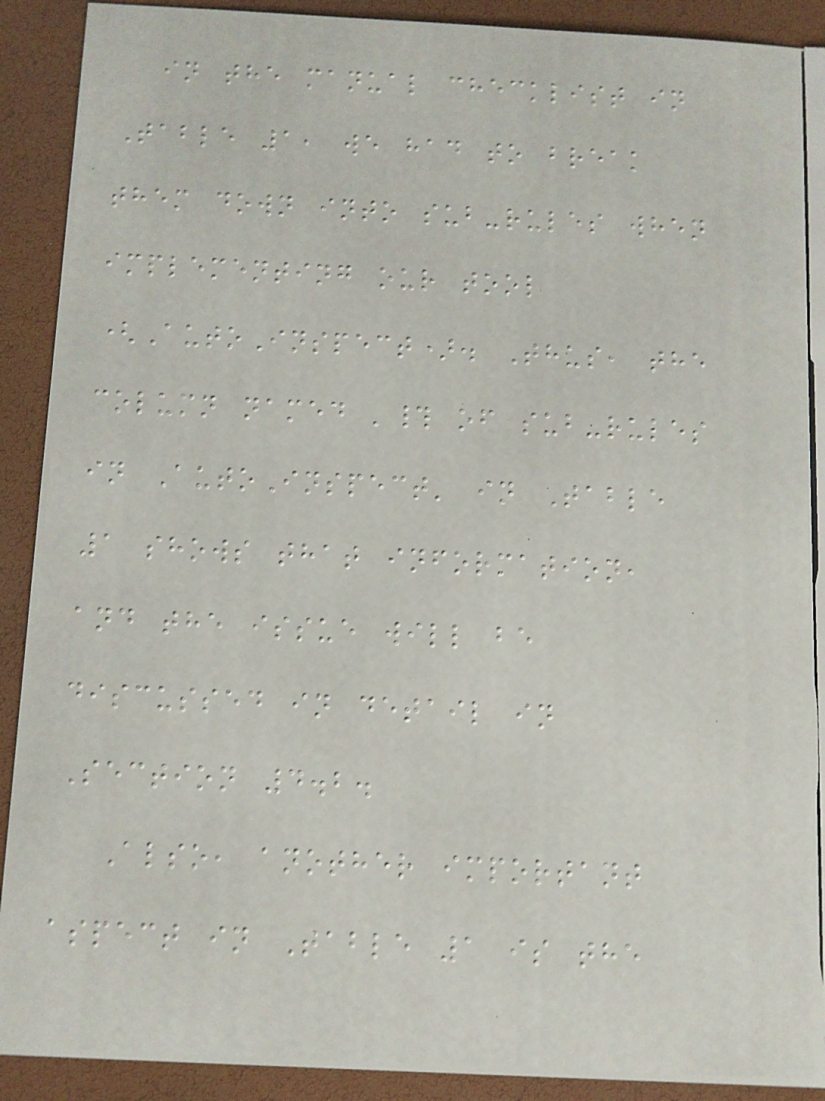in the manual checklist in
Table 1, we had to break
them down into sub-rules when
implementing our tool
(AutoInspect). Thus, the
column named '# of sub-rules
in AutoInspect' in Table
1 shows that information,
and the issue will be
discussed in detail in
Section 4.2.
Also, another important
aspect in Table 1 is the
